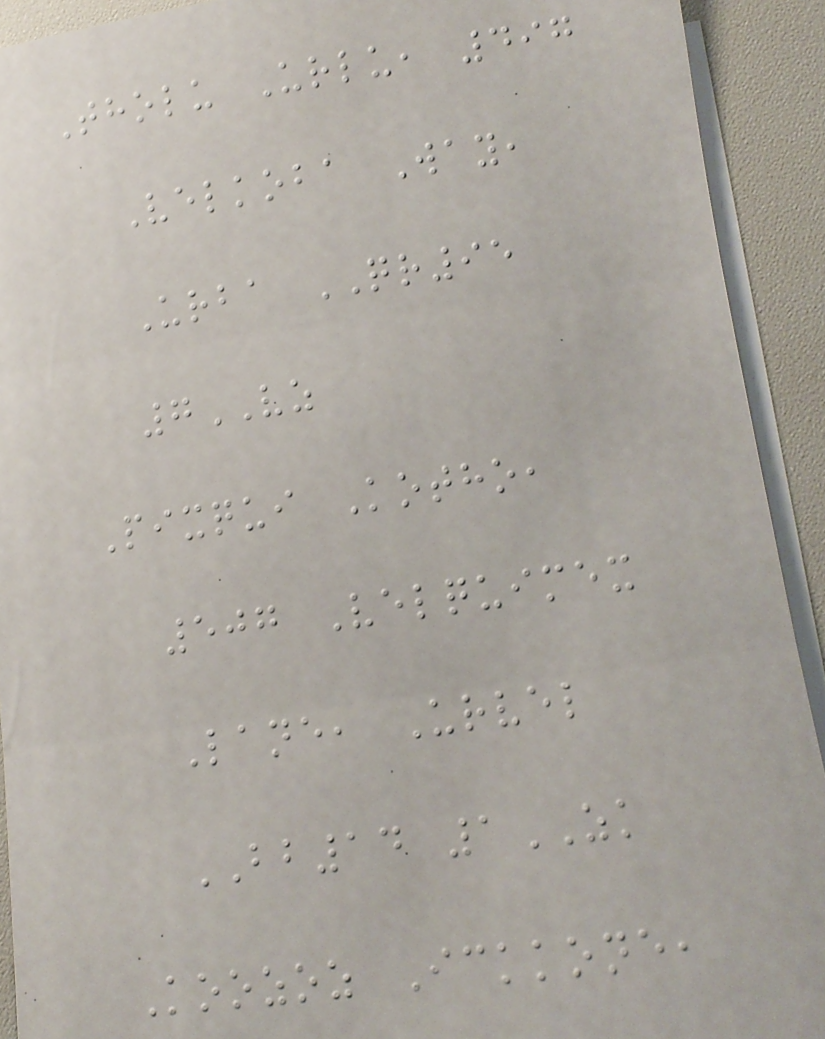Tholu Urlu, 497
Velkoba Way,
Urba QR95
7VZ
Pixqui Kotho,
507 Velquimex
Lane, Urvel
BB14 1ZK
Koozoz Ickkone,
